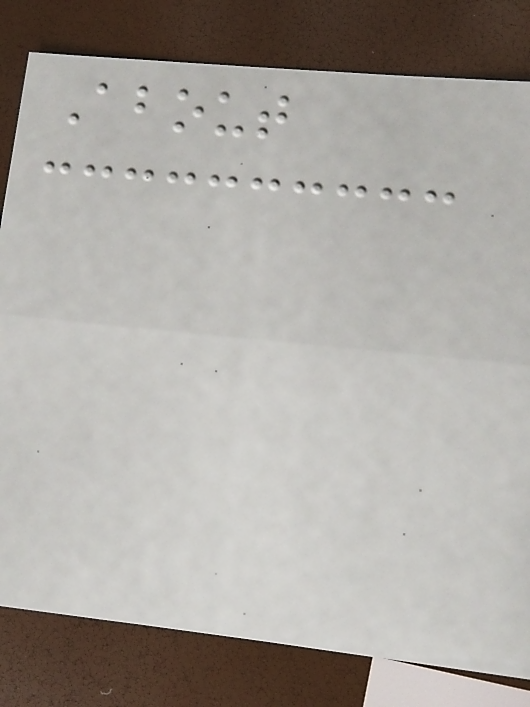About
